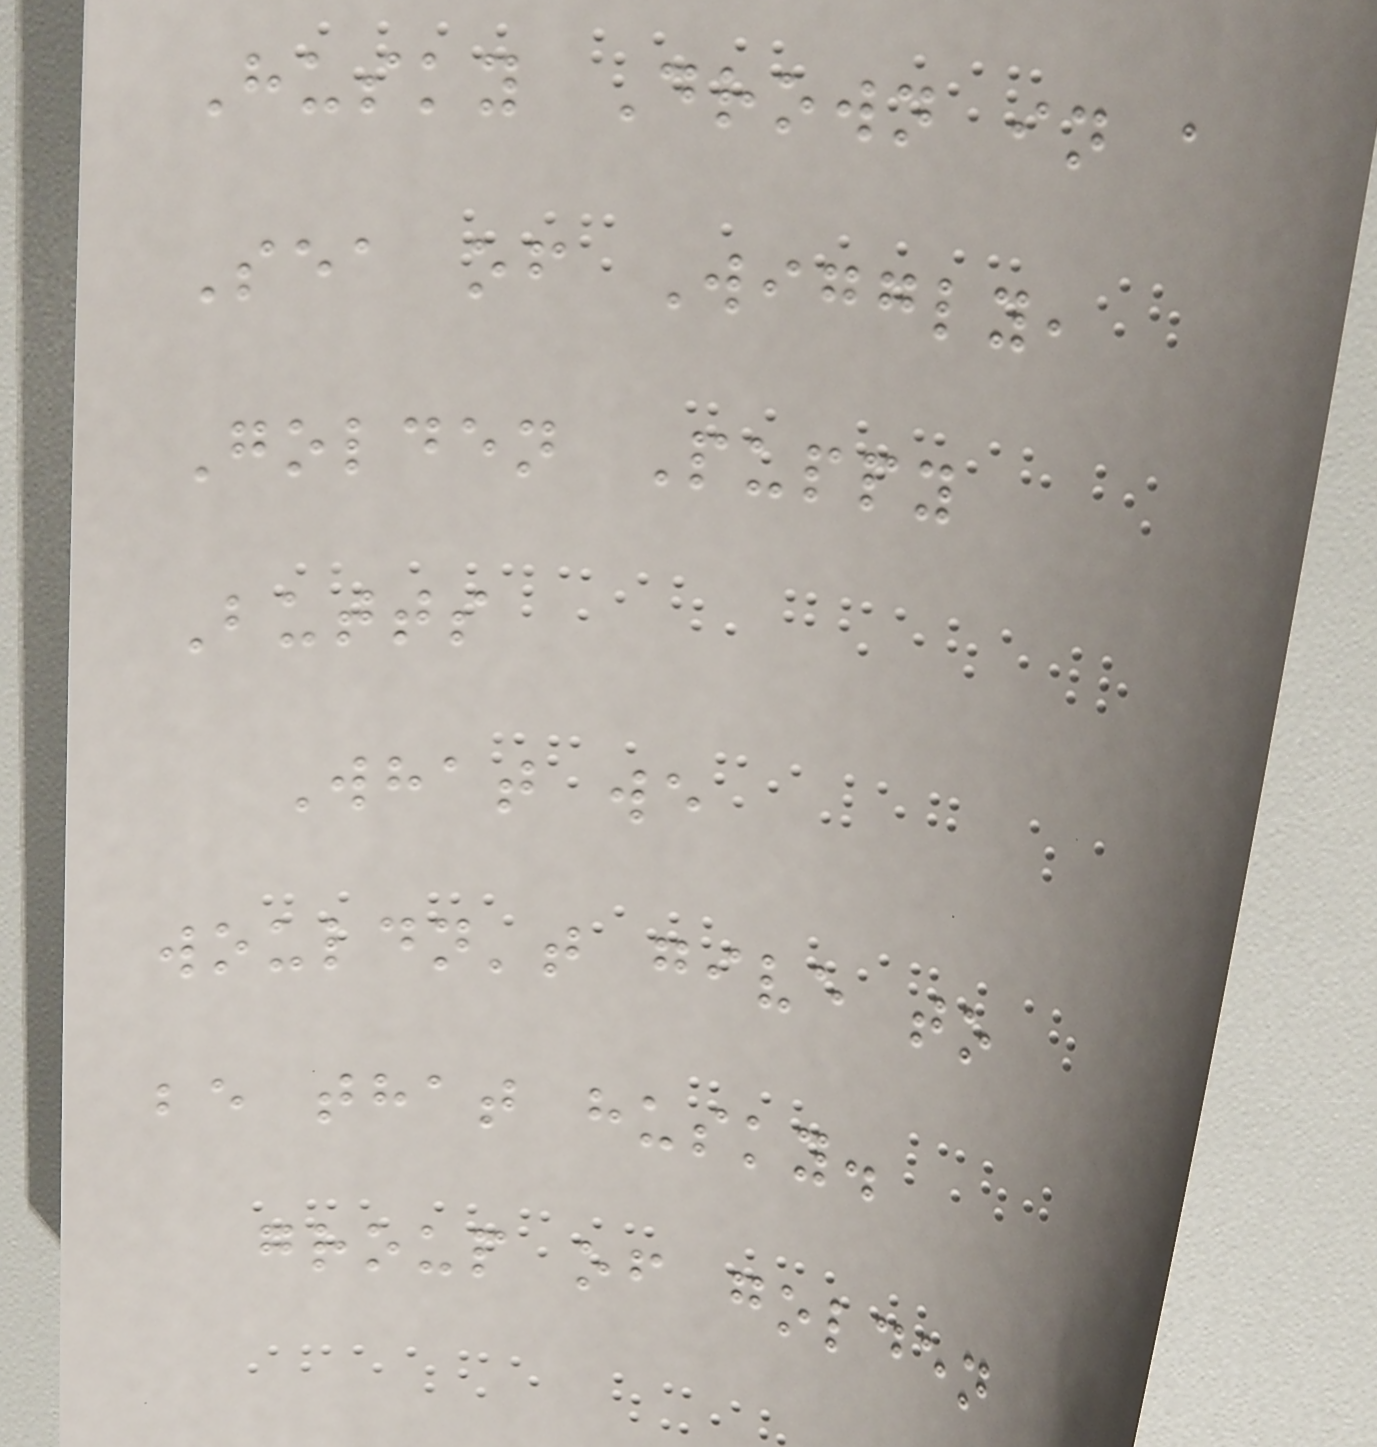Husky Drown in a
Sea of Wiggly,
Golden Puppy
Butts
What we
wouldn't give to
be that husky.
group of golden
